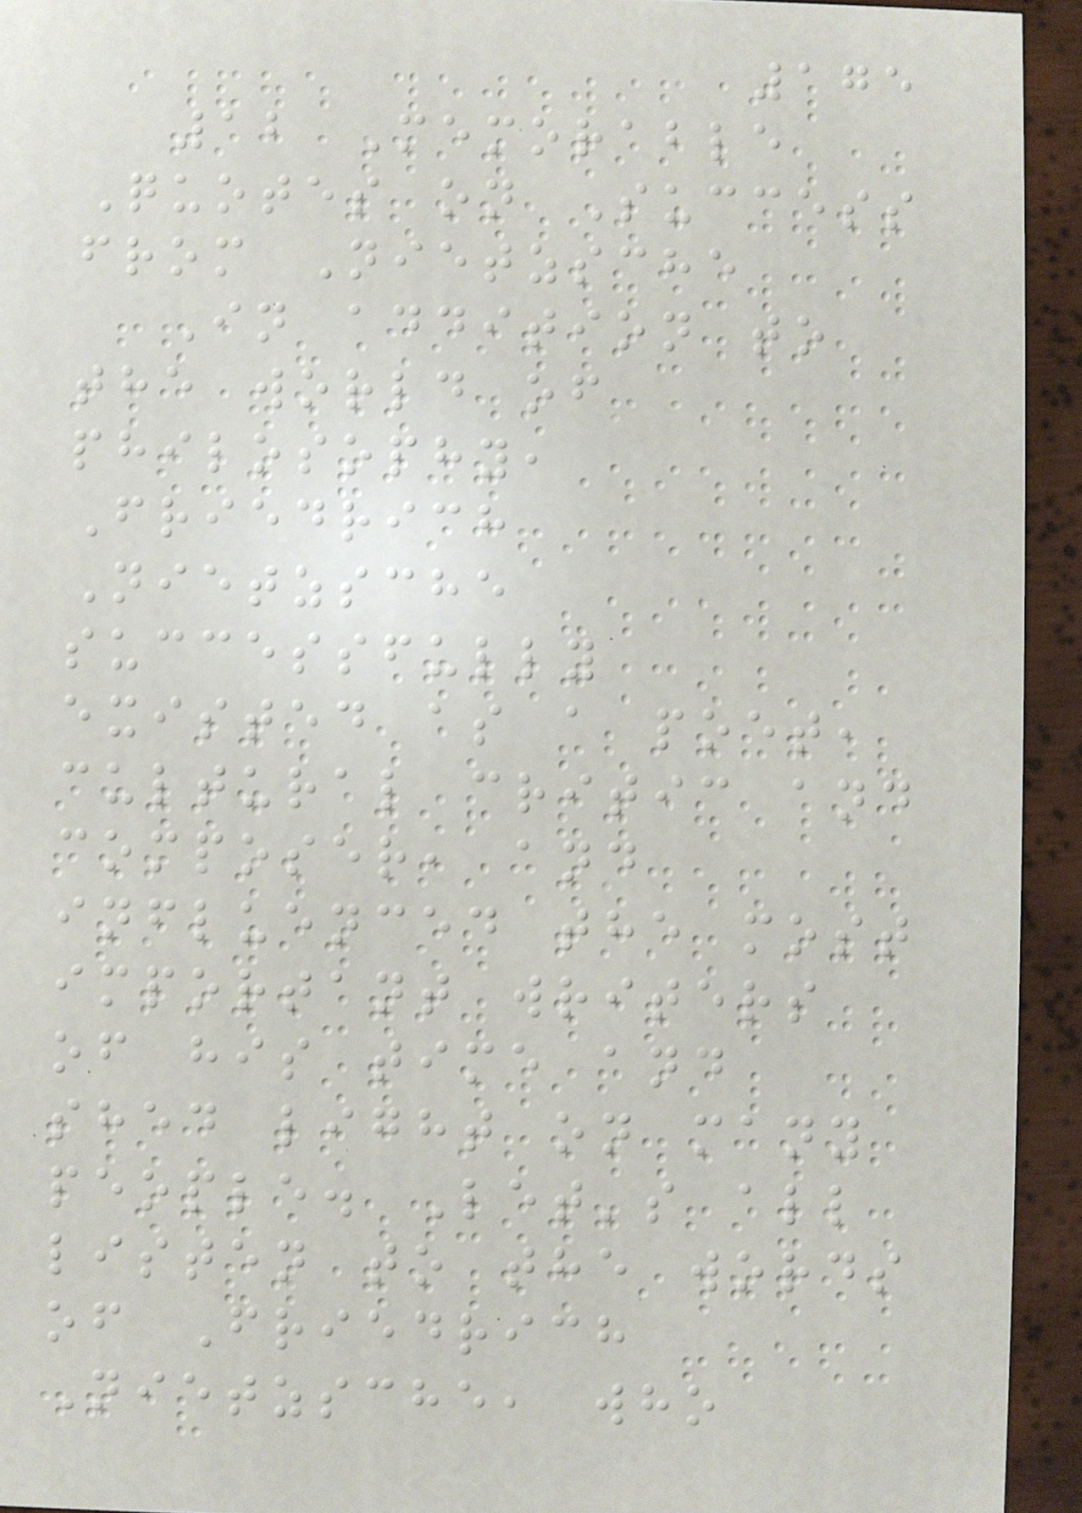175
12 Memorable
Quotes on Success
from Nietzsche
In addition to
the world of
philosophy,
Friedrich
Nietzsche
successfully
existed as a poet,
cultural critic and
composer, and
influenced the most
important writers
of his time and
shed light on many
people. Let's all
listen to the words
of Friedrich
Nietzsche, who
